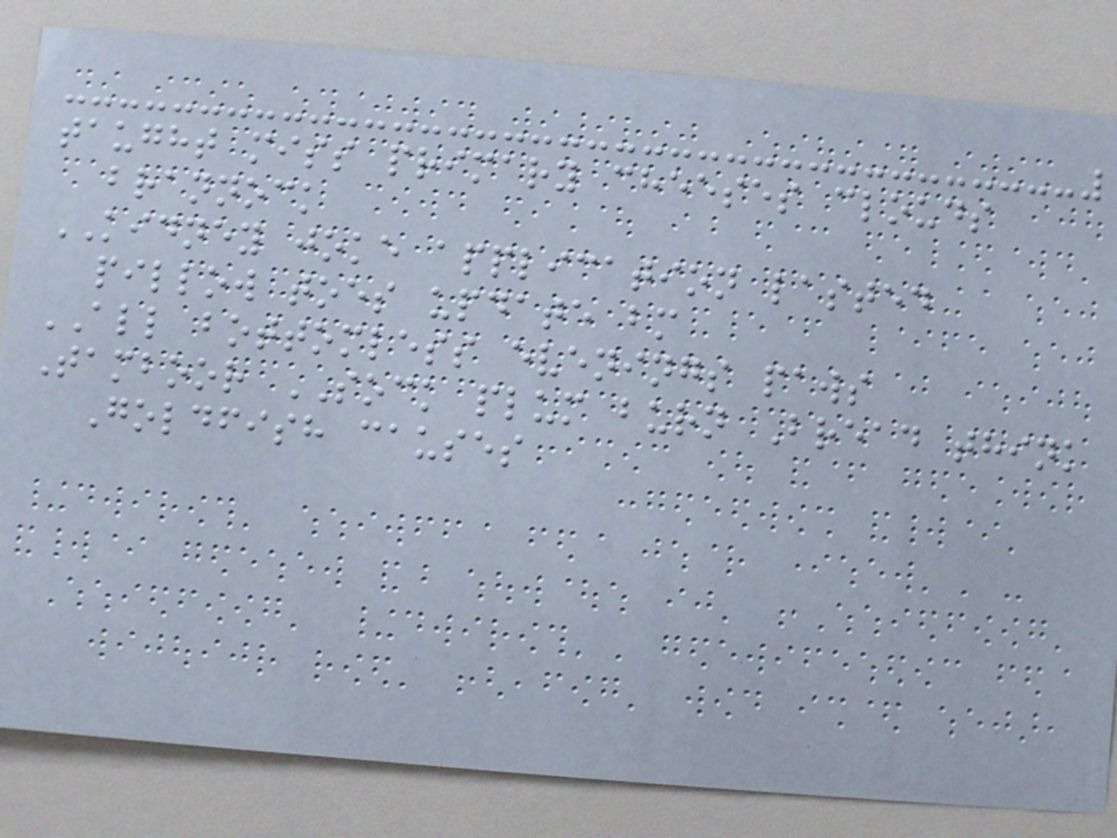taught miss primary cheeses clouds
brannock
KIDNEY joke application lasted
pillow toes update bm
ALL bottomless evenings paws
Tamboor SOCK plum burn Bread think
Goldfish causes
